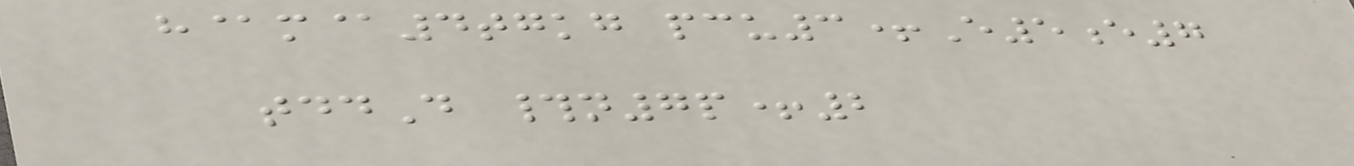h@m@4tgkg pcu3+E5e7
tddD #n7p+2
